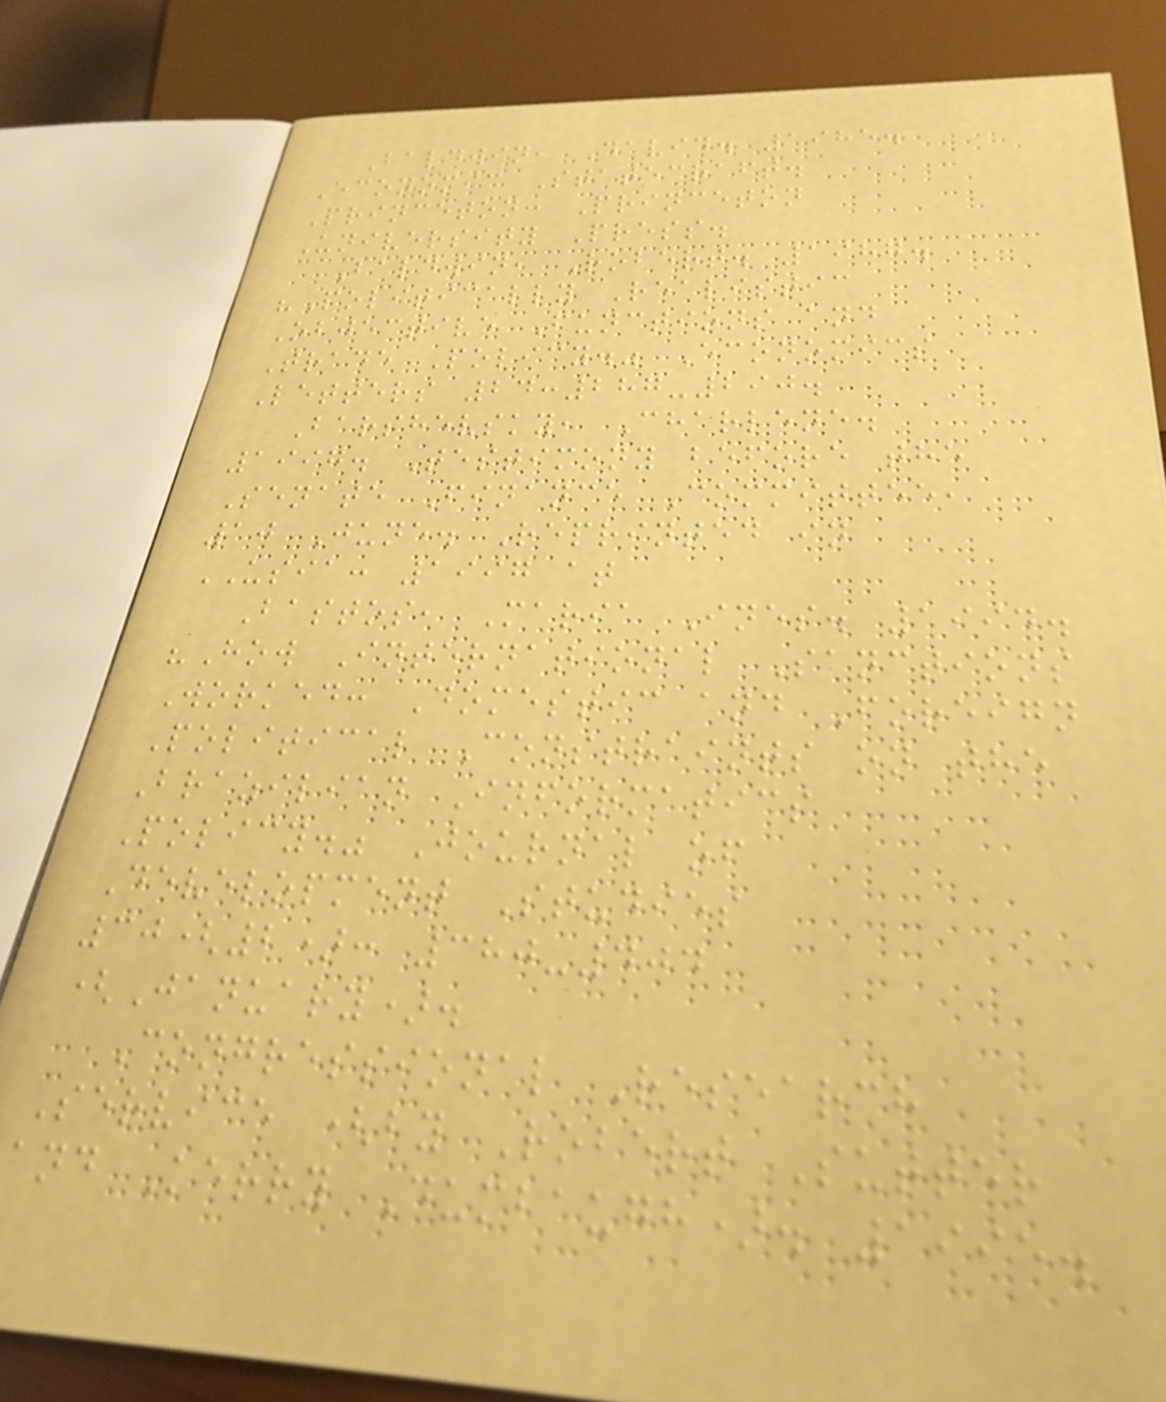Baldwin, David. 1985.
Economic Statecraft.
Princeton: Princeton
University Press.
Baldwin, Robert. 1987.
"Politically Realistic
Objective Functions and
Trade Policy." Economics
Letters 24:287-290.
Barshevsky, Charlene.
1997. Testimony before the
Senate Finance Committee,
10 June. Reprinted in
USIA: 1997 at
Bastos, Maria Ines. 1994.
"How International Sanctions
Worked: Domestic and Foreign
Political Constraints on the
Brazilian Informatics
Policy." Journal of
Development Studies
30(2): 380-404
(January).
Congressional Research
Service (by Robert Sutter
and Kerry Dumbaugh). 1995.
